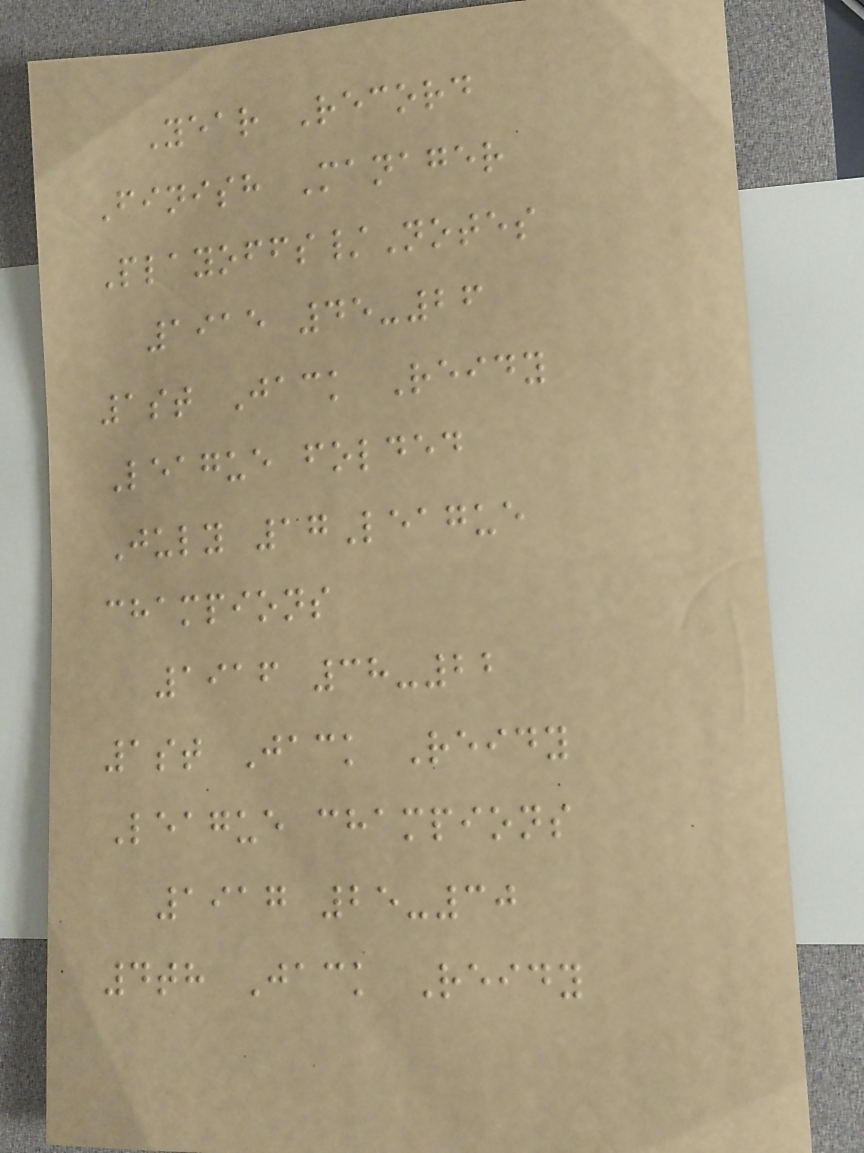Year Record
Finish Manager
Playoffs/Notes
1915 45-26
1st Jack Reidy
League folded
July 17League
champions
1916 38-22
1st Jack Reidy
League champions
1917 25-30
4th Jack Reidy
